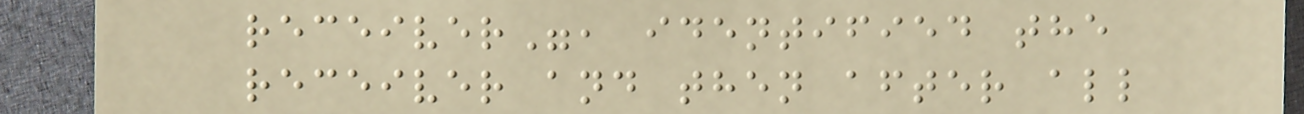receiver", identified the
receiver and then after all
